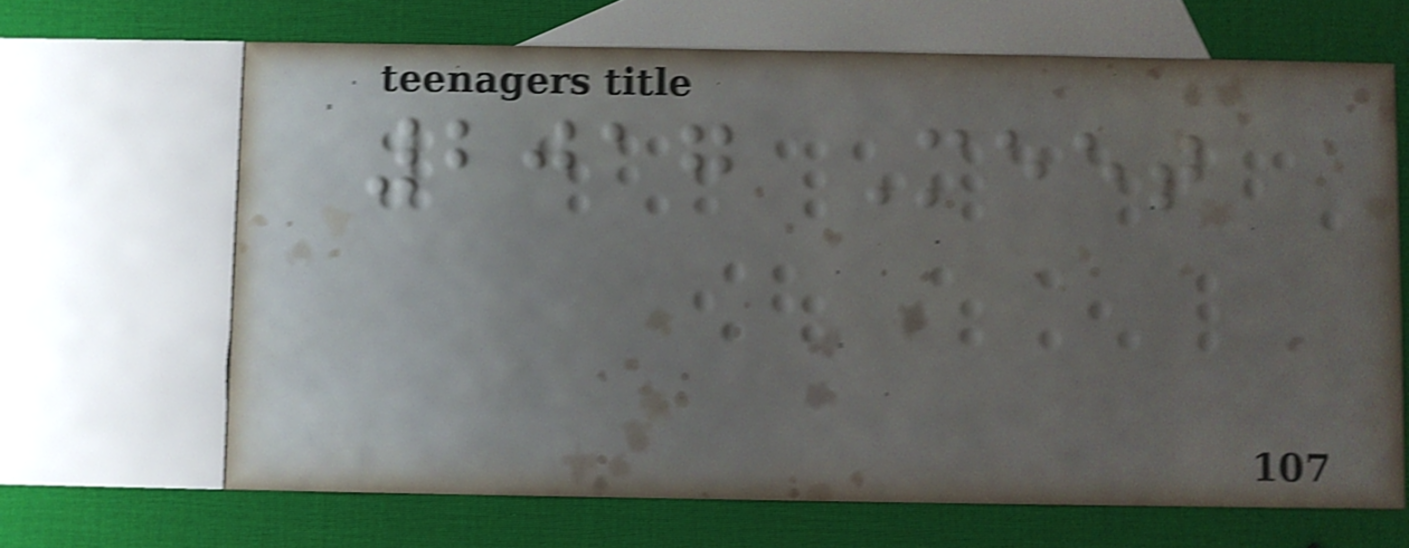2017 Meet
